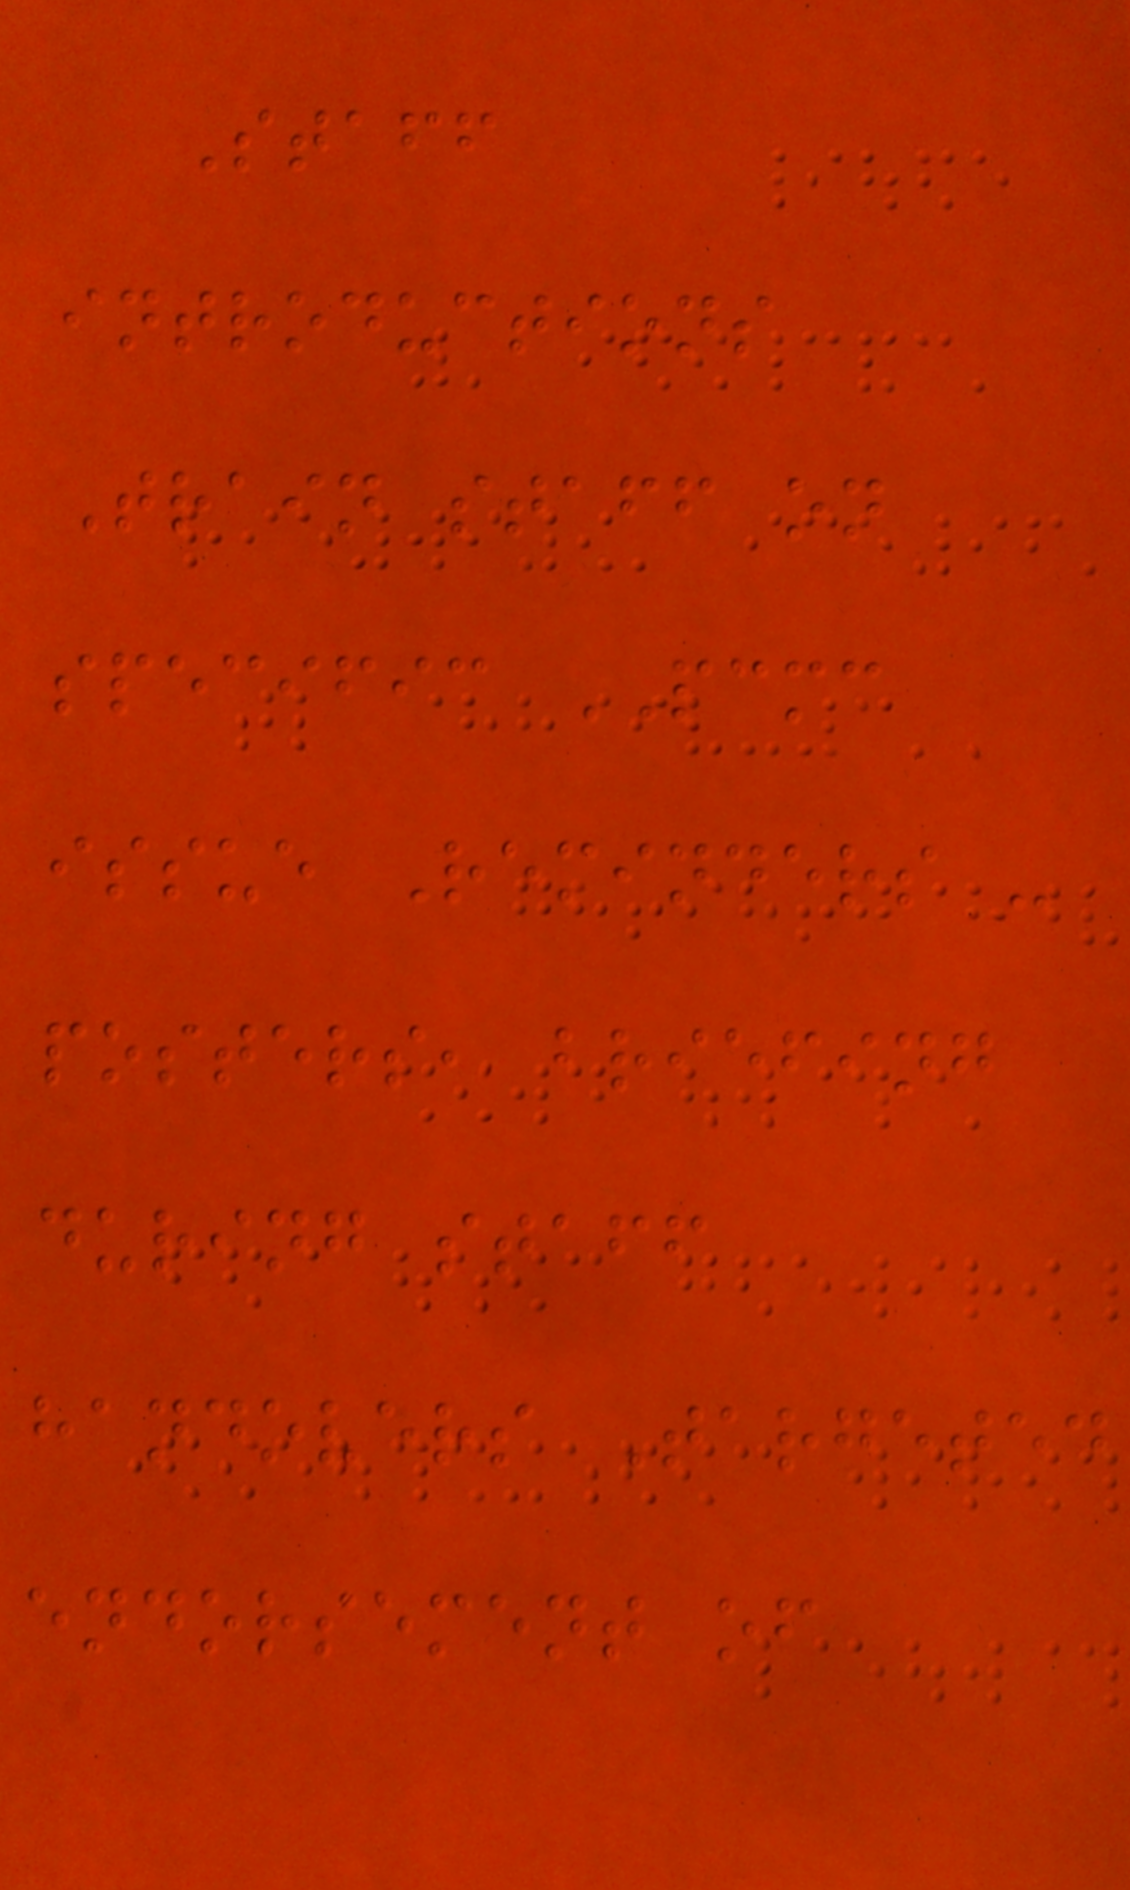Staff
introductions
Train staff on
specific PCMC
issue Reminders -
posters, briefing
during staff
handovers Targeted
endorsement of
